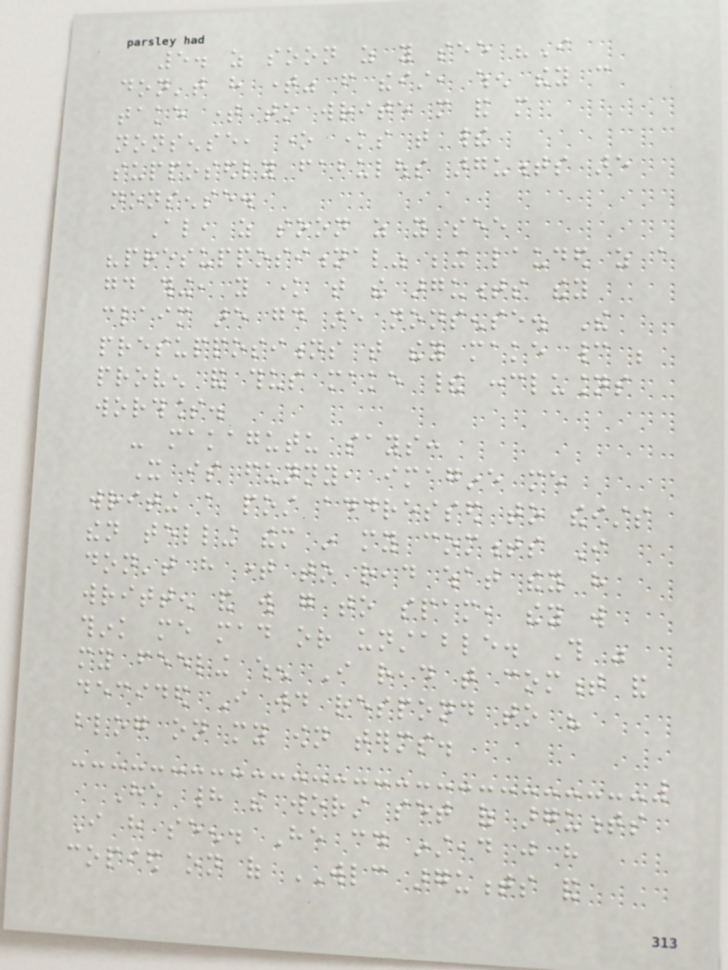5. as soon as you see "I
don't have time" from theist, when they can
take time to write more and more
nonsense, one knows that their
supposedly fabulous arguments are
nonsense.
Also, as soon as you see
"presuppositional" being lauded as a
good thing, you know that the arguments they
claim are good are nonsense. The
presuppositions that they make cannot be
proven and thus make their conclusions
worthless.
- makagutu says:
It is funny, imagine me
writing a post addressed to theists
then telling them in my comments I
don't have time to read what they have
written and will go to spam, they will
think me mad or unstable. This was
my feeling when I read that comment and
decided I would respond to his
blog on my own terms.
He had the worst set of arguments
I have seen. He could instead just have
copied on of WLC arguments and
